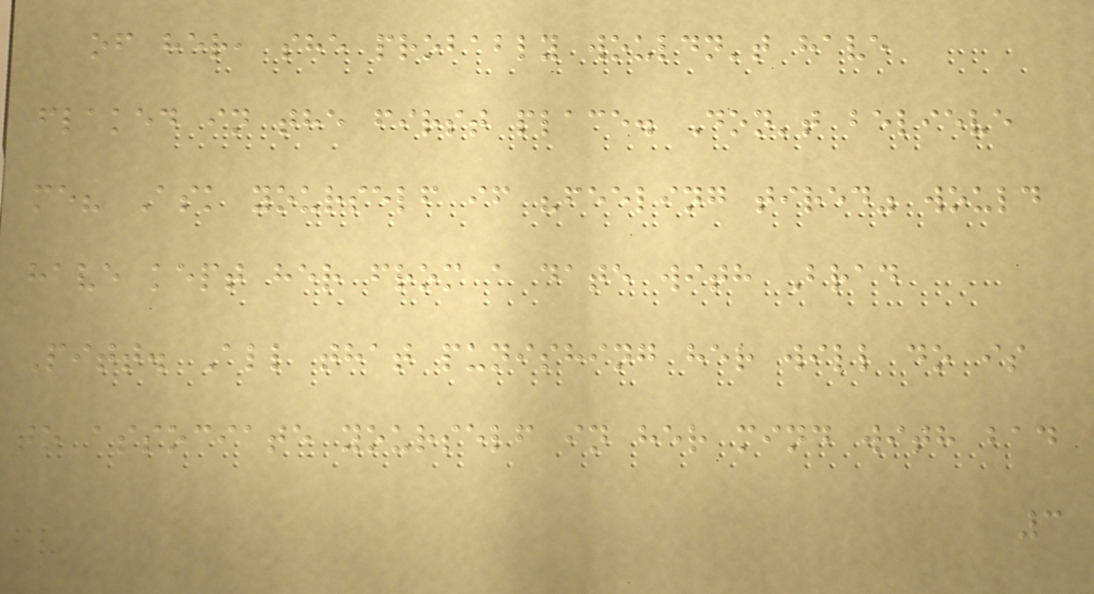of her, she probably wouldn't have
flaked in the first place. Don't believe
me? Ask yourself if "feeling tired" would
have kept her from a date with Brad
Pitt. All that punishing her will do is
to associate yourself in her mind with bad
3
